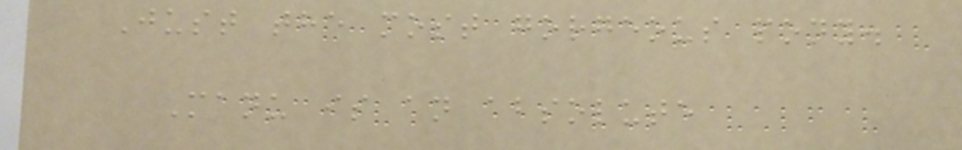Just the most gorgeous pony.
Manu is an absolute
